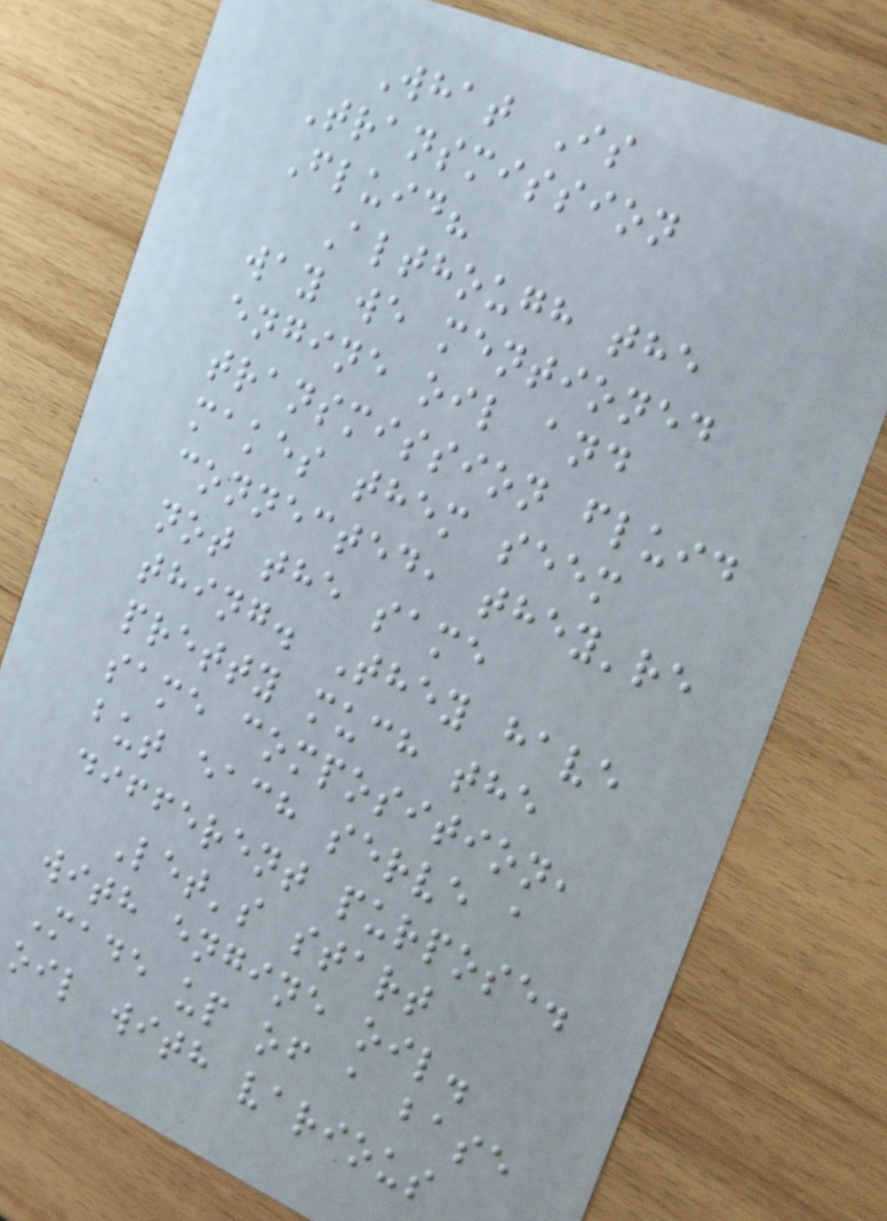What Is
Transmission
Fluid?
Although the
way we mentioned
engine oil and
transmission fluid
makes them seem
connected, they're
not the same
thing. They have
pretty much the
same composition,
but each serve a
different purpose.
Let's start
with engine oil.
Made up of a base
oil with various
